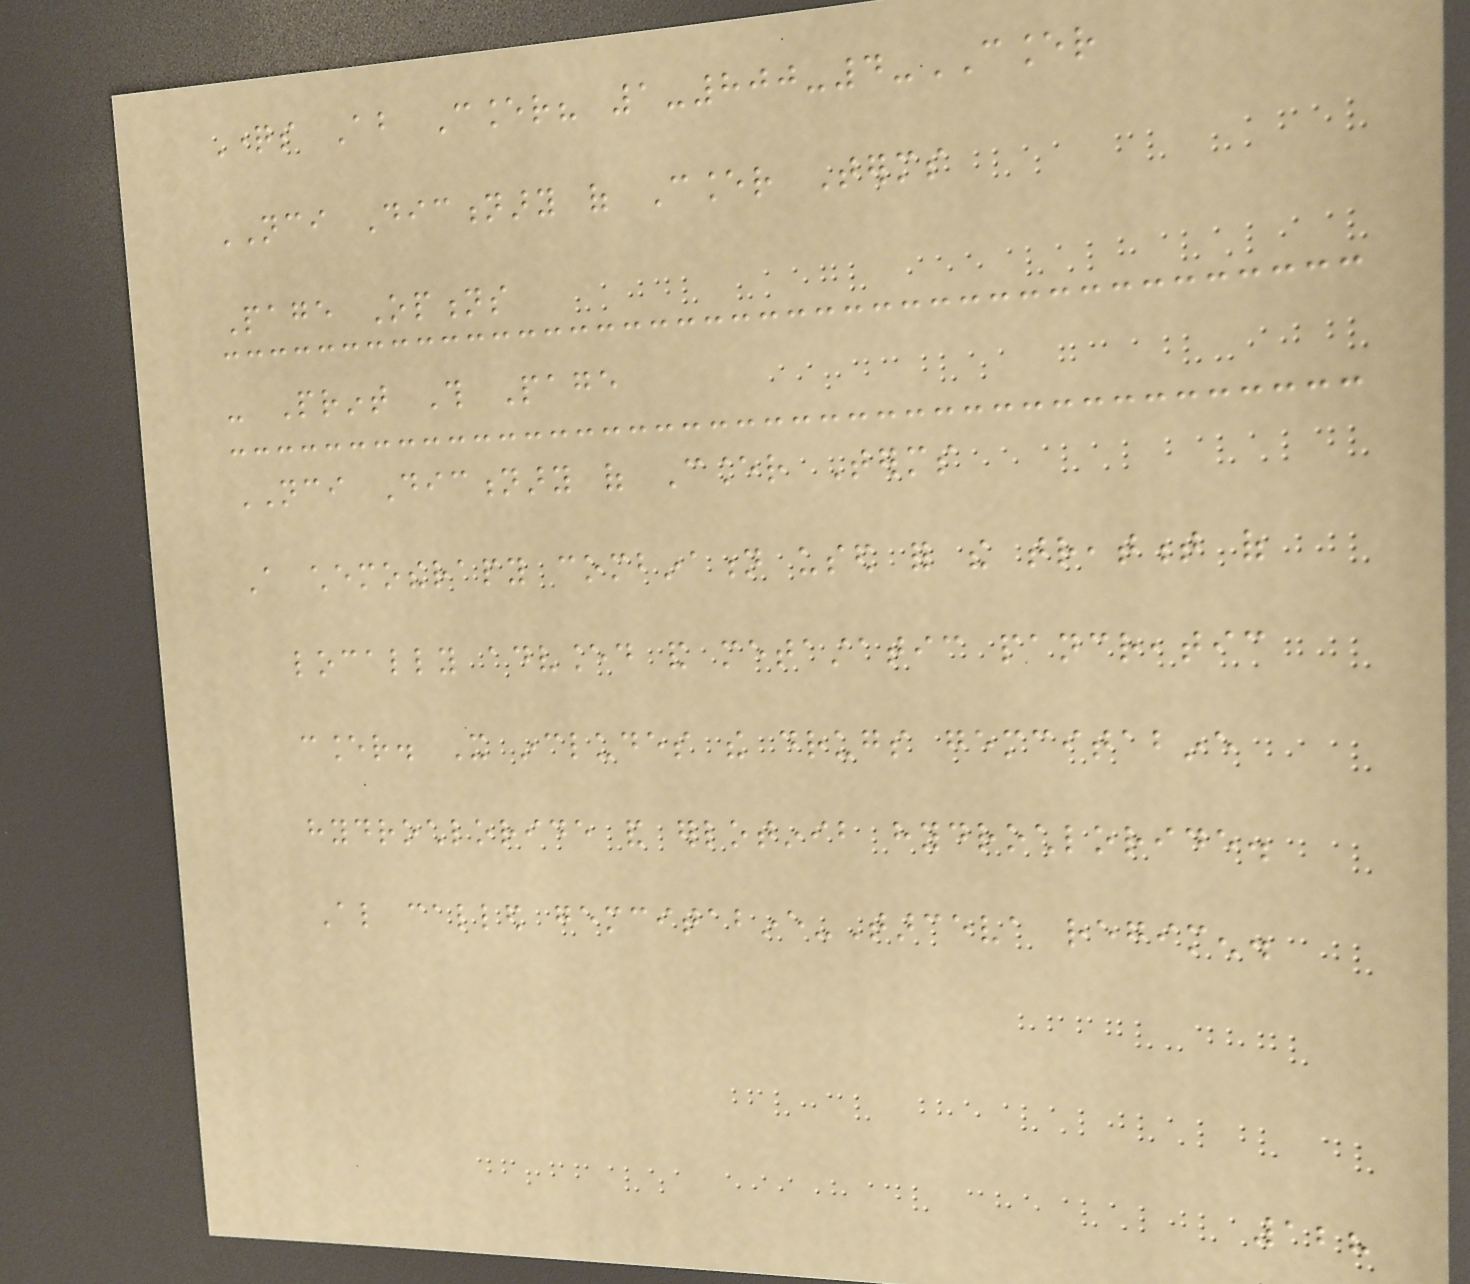Questions About Cancer? 1-800-4-CANCER
NCI Dictionary of Cancer Terms
Page Options
- Print This Page
NCI Dictionary of Cancer Terms
A chemotherapy combination used for the treatment of
locally advanced and metastatic pancreatic
cancer. It includes the drugs gemcitabine
hydrochloride and erlotinib hydrochloride.
Also called gemcitabine-Tarceva regimen.
128
